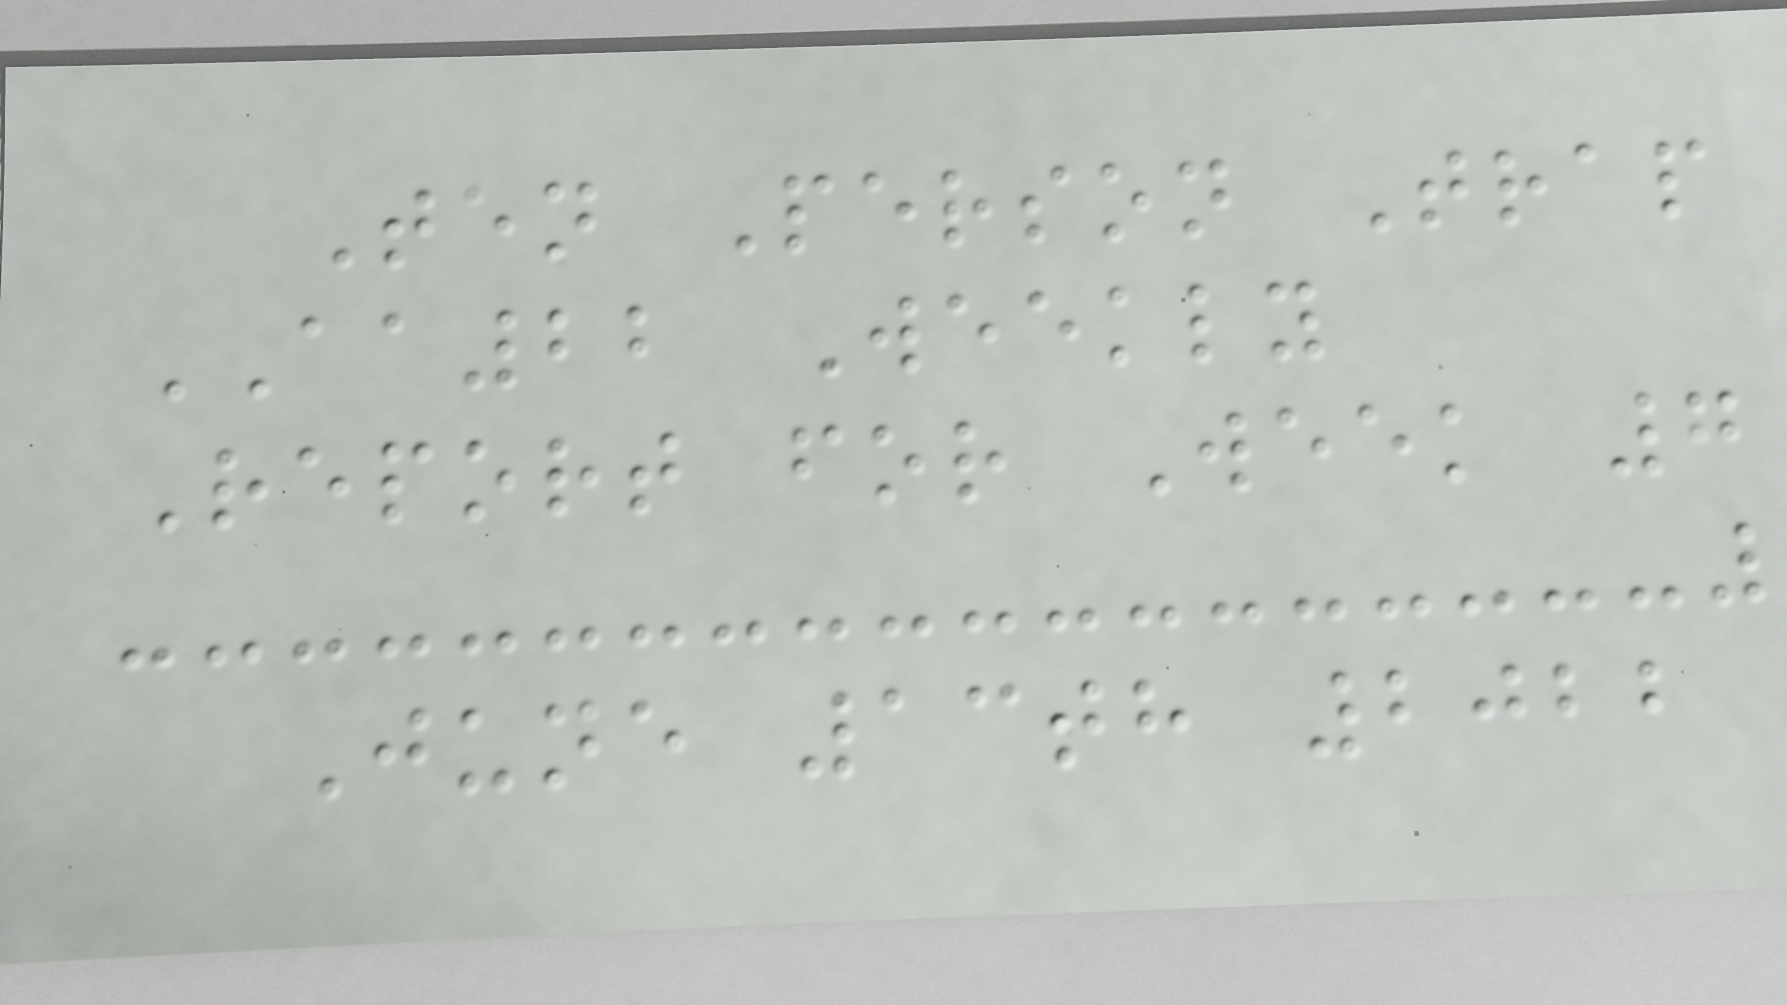Ten Person Trap
AA22 Weekly
Report for Week 7
June 13th 2022
